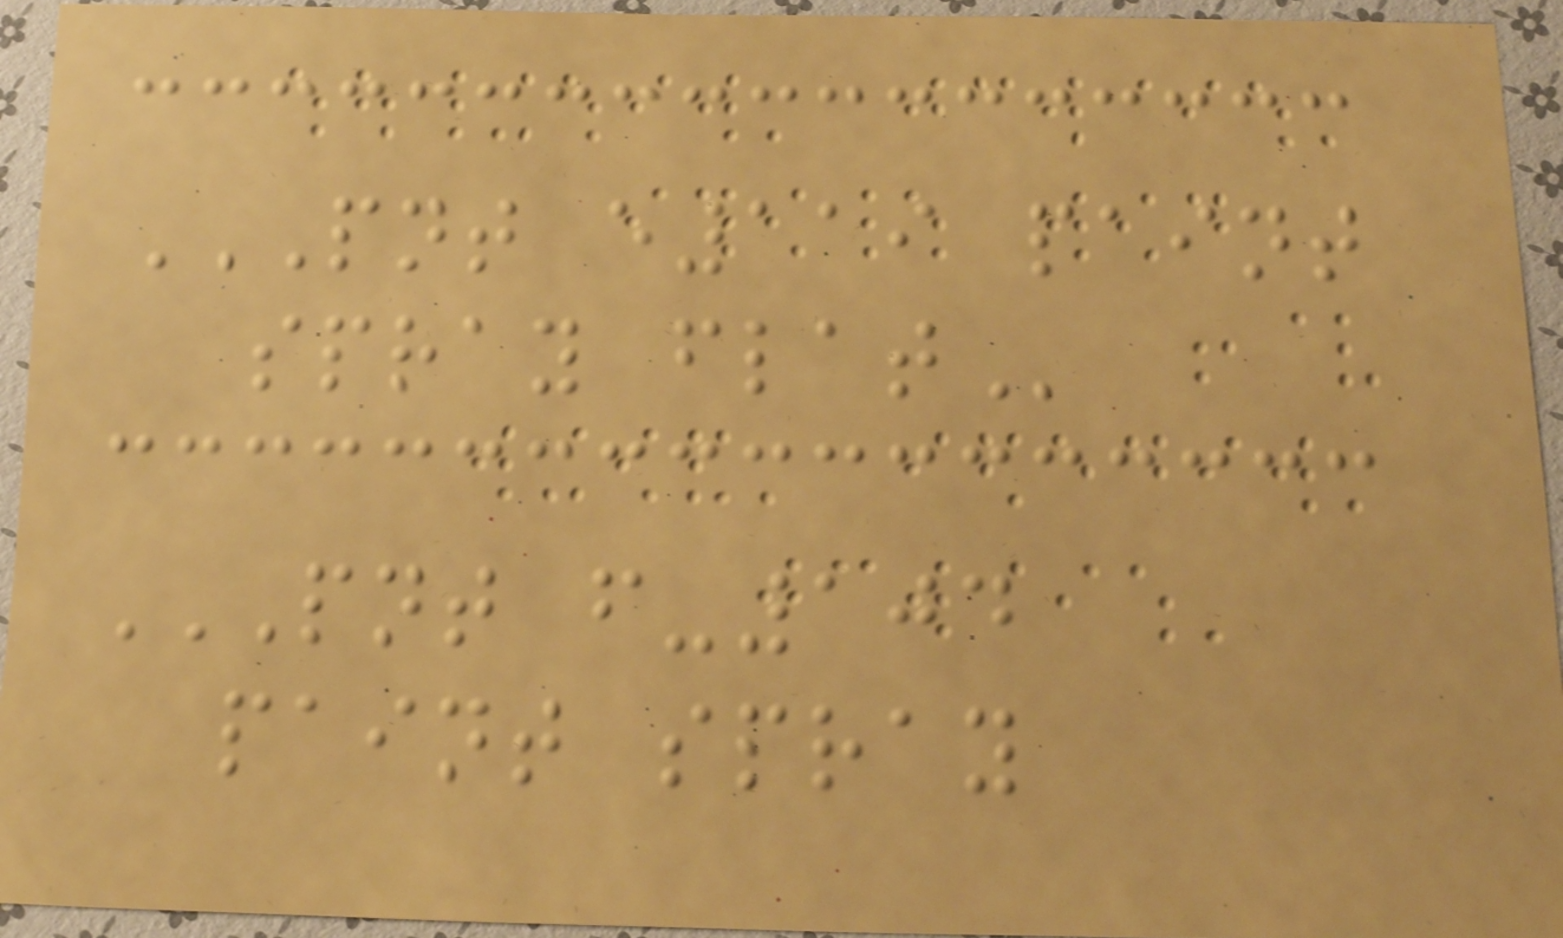PNT E119 PAINT
SPRAY FLAT
PNT F-104
PAINT SPRAY
